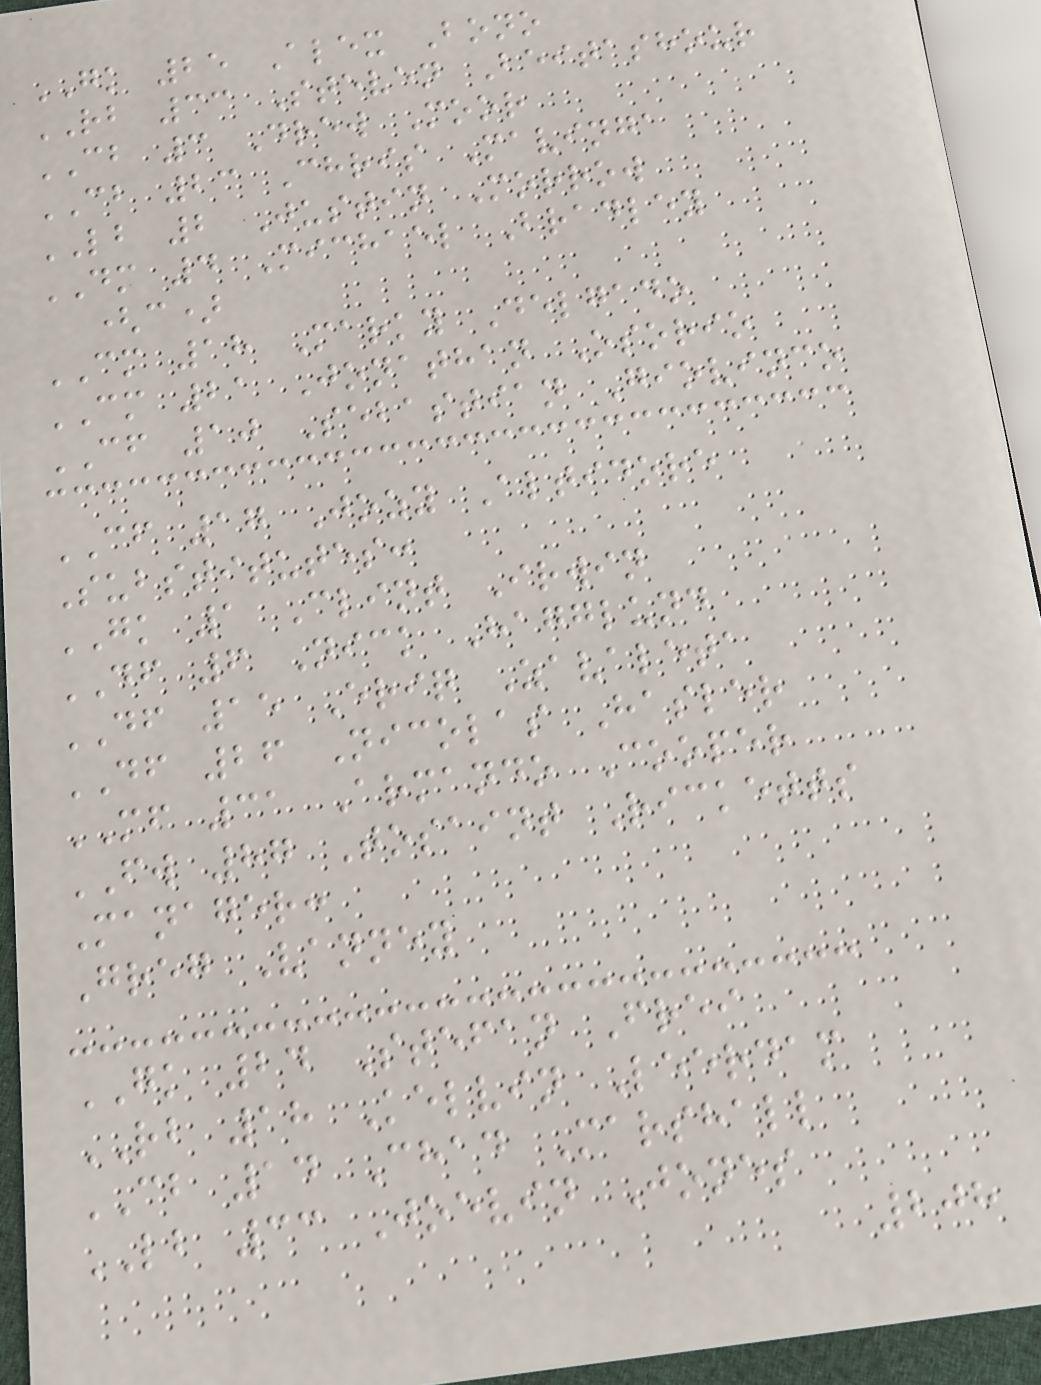GK 25 Alex Bono
RB 33 Steven Beitashour
CB 3 Drew Moor
CB 23 Chris Mavinga
LB 2 Justin Morrow
DM 4 Michael Bradley
(c)
CM 18 Marky Delgado
CM 21 Jonathan Osorio
CF 10 Sebastian Giovinco
CF 17 Jozy Altidore
Substitutes:
GK 1 Clint Irwin
DF 6 Nick Hagglund
DF 15 Eriq Zavaleta
DF 26 Nicolas Hasler
MF 31 Armando Cooper
FW 87 Tosaint Ricketts
Manager:
Greg Vanney
GK 24 Stefan Frei
RB 18 Kelvin Leerdam
CB 14 Chad Marshall
LB 33 Joevin Jones
208
